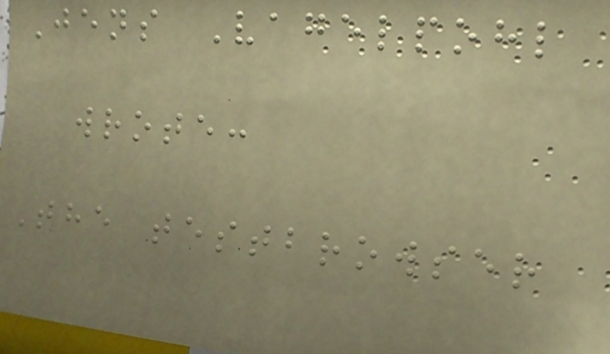Jens Vagelpohl
wrote:
The testbrowser
